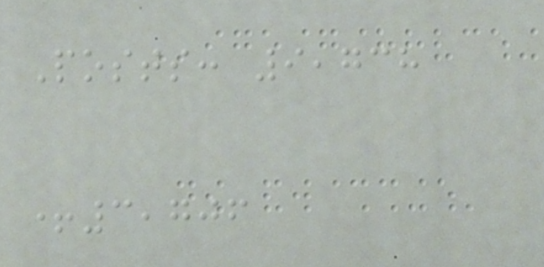Posts: 9,738
+3,706
